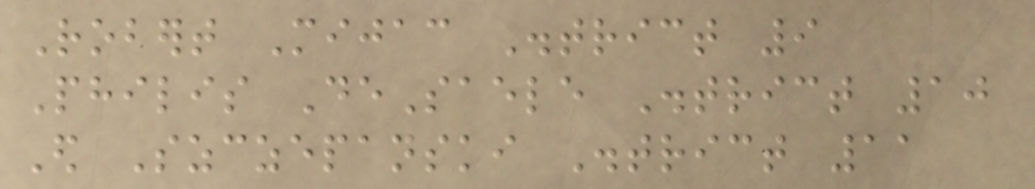Robert Mijac District 9
Philis DeSaele District 10
Ed Szczepanski District 11
